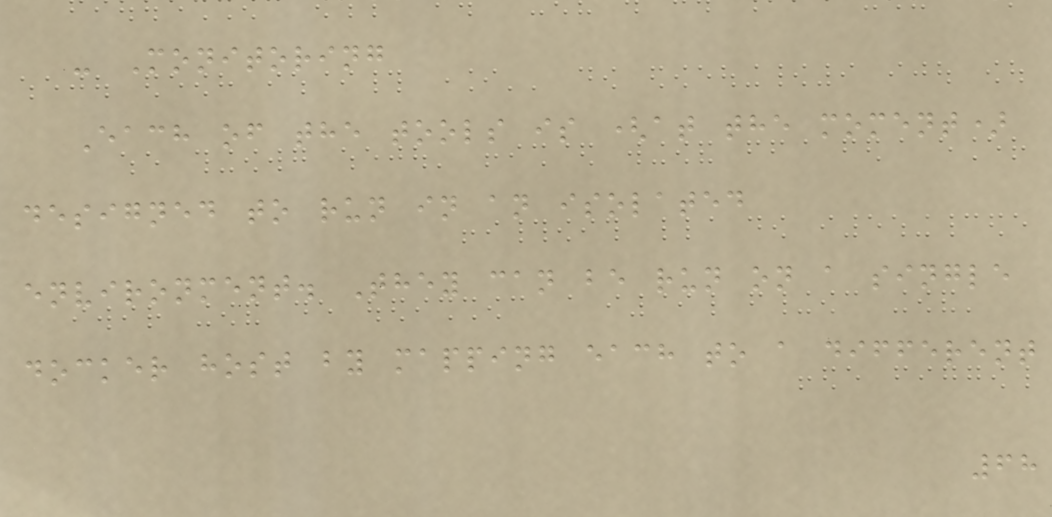- Monitoring
Each of the tools is (at the moment)
designed to run in an isolated
environment. They can be run on a single
docker host by mapping each to a different
68
